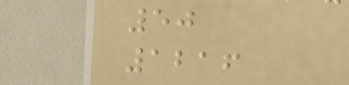50
1216
